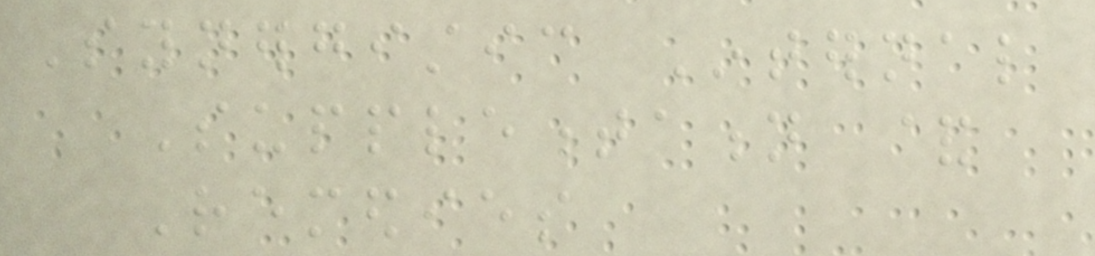Synergistic Internal
Supplementation &
Remedies
